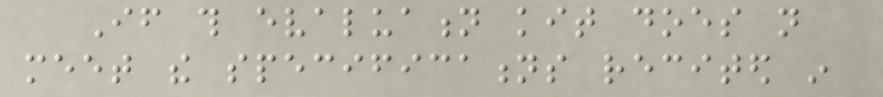If this evaluation kit does not
meet the specifications recited in
